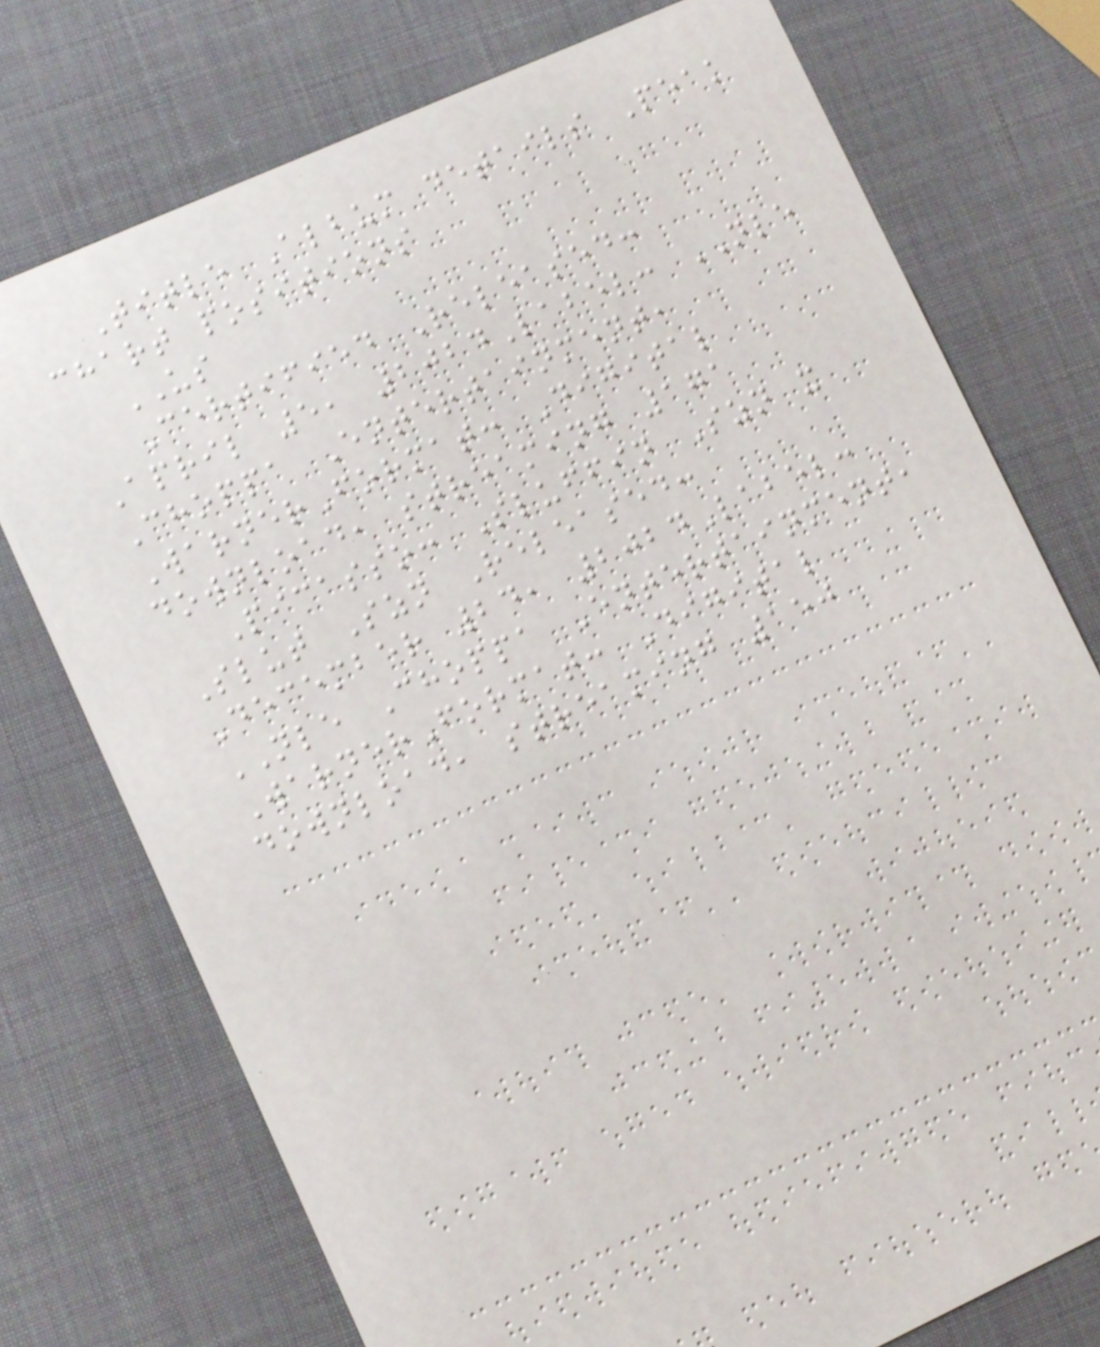Title Album details Peak
chart positions
US
Certified Released:
April 5, 2024Label: NLE
Choppa Entertainment,
WarnerFormat: Digital
download, streaming 171
Picasso: Sluffin Szn x
Slut Szn Released:
December 24, 2024Label:
NLE Choppa Entertainment,
WarnerFormat: Digital
download, streaming 150
